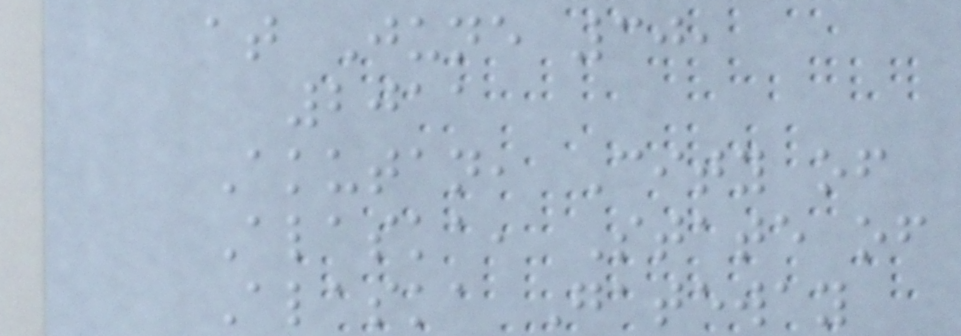at June 30,
2011
Akutan, City of
Alaska, State of
Alaska Gateway
